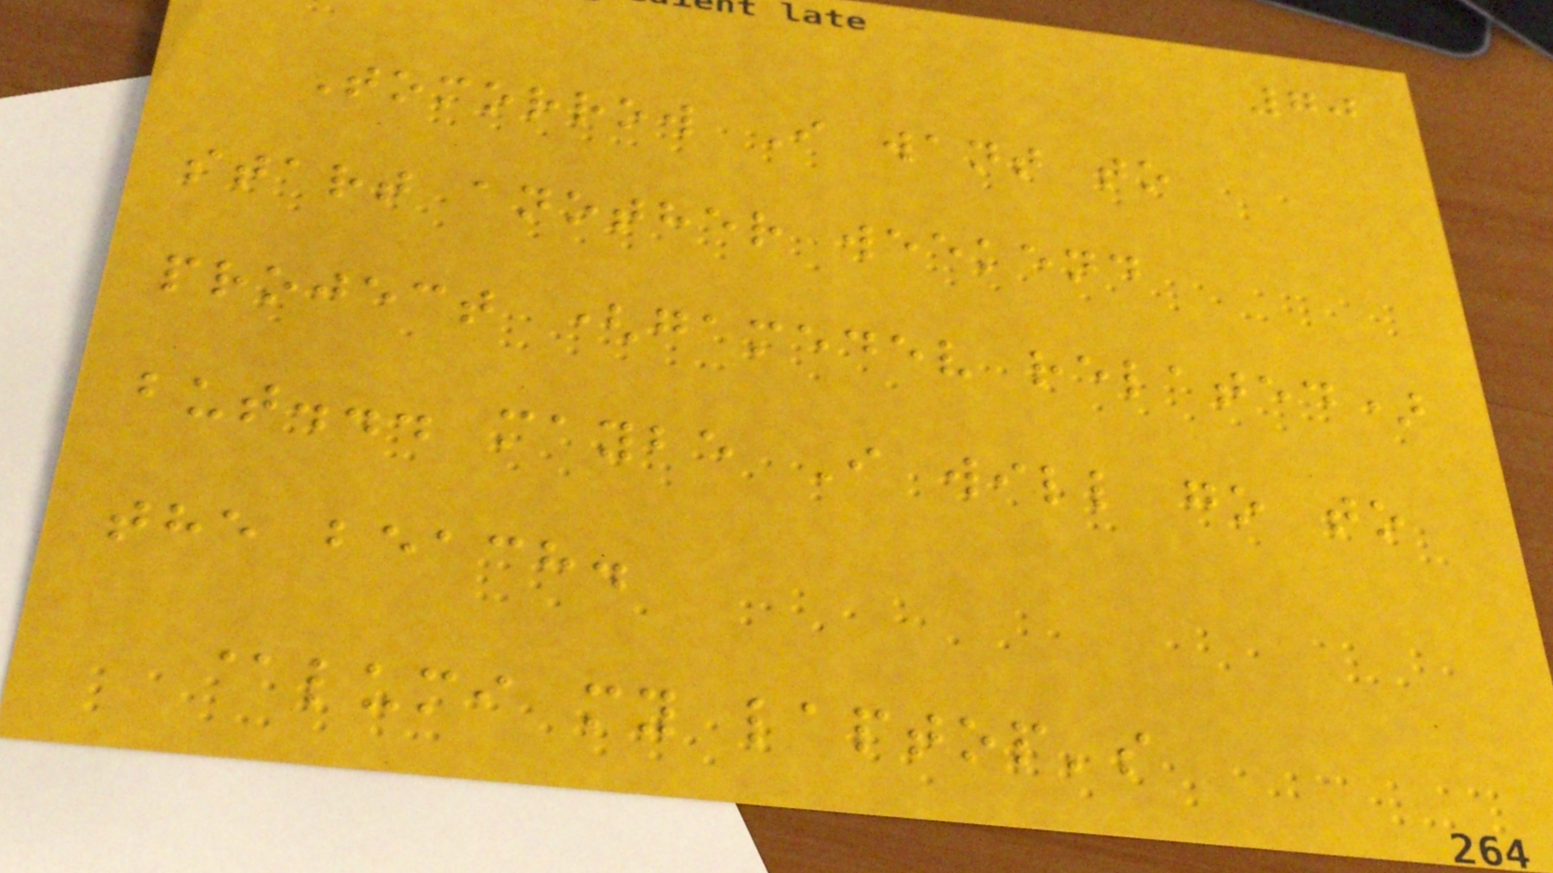70
Tomorrow I want to
start another weekend
project (gamedev related)
but... maybe I will go to
the beach.
@lumi my laptop's
